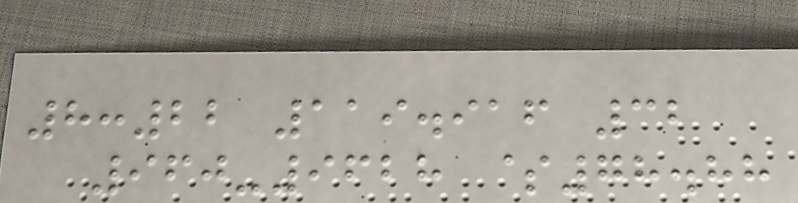8:22 119.916 32
960-9628 $78.88
